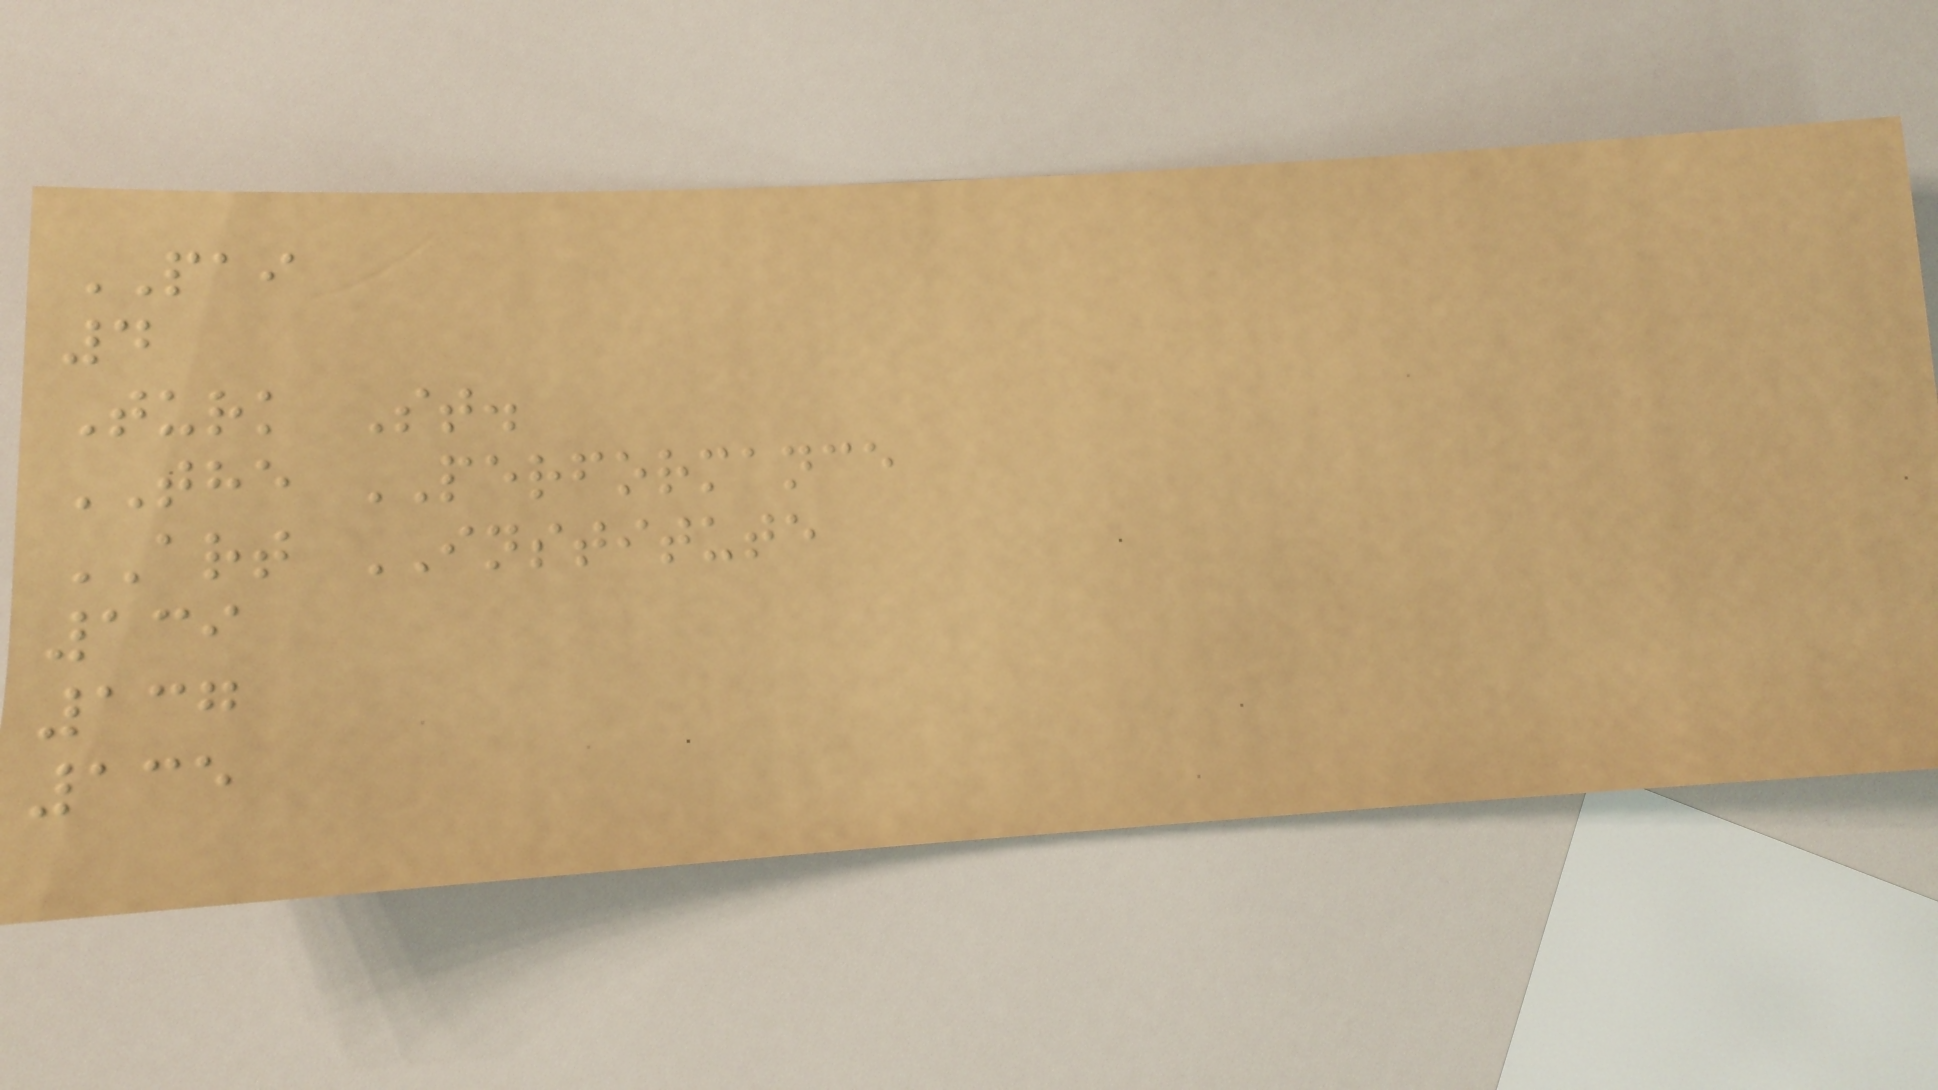PAI
4
Turk St.
THE PERFORMANCE
ART INSTITUTE
139
137
135
